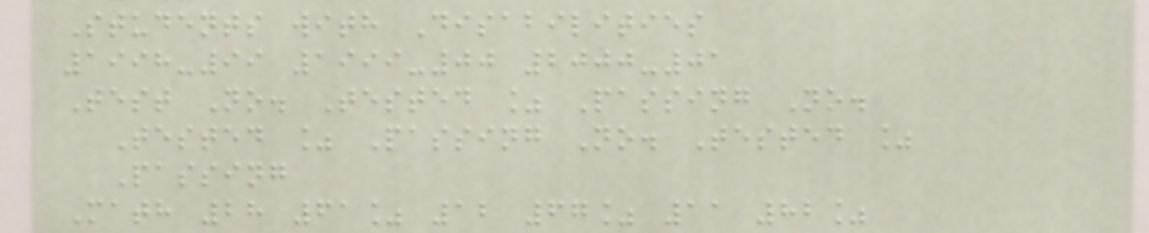Students with Disabilities
1998-99 1999-00 2000-01
Test No. Tested % Passing No.
Tested % Passing No. Tested %
Passing
Math 28 61% 12 67% 11 82%
